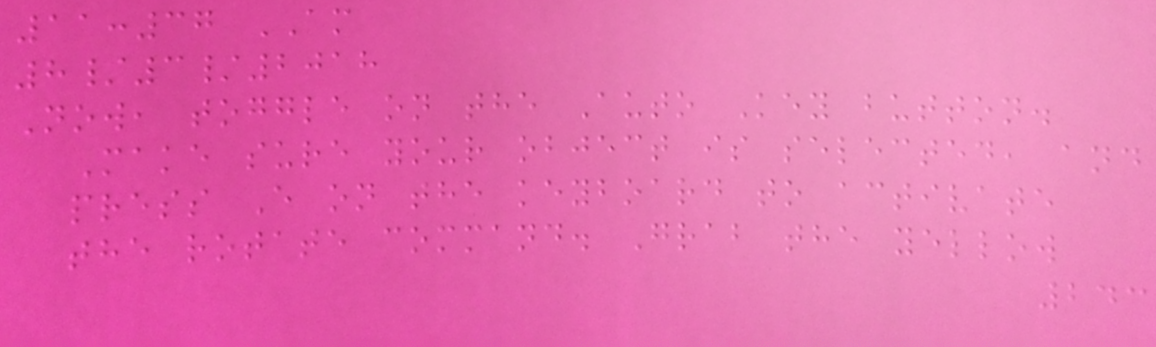11:37 AM
8/3/2018
Now, toggle on the Auto Key button.
Make sure your object is selected, and
press E on the keyboard to activate
the rotate command. Grab the yellow
243
